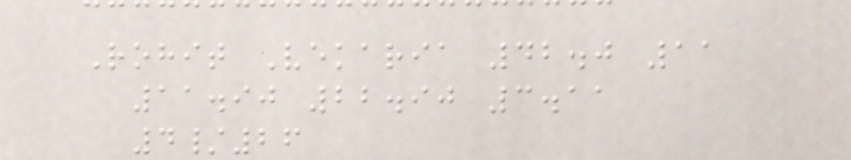Rohit Vekaria 42.0 11
11.90 22.90 3.11
4/26
